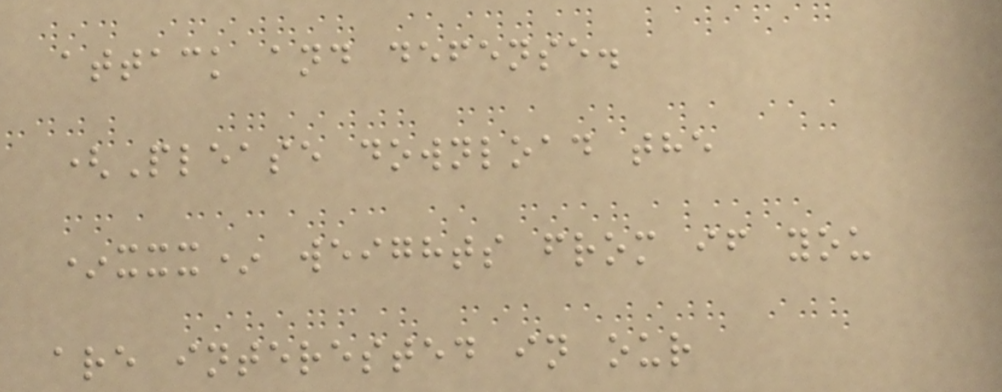attack and defense.
(Please download the
*xxx* weights from if you
are interested in our
